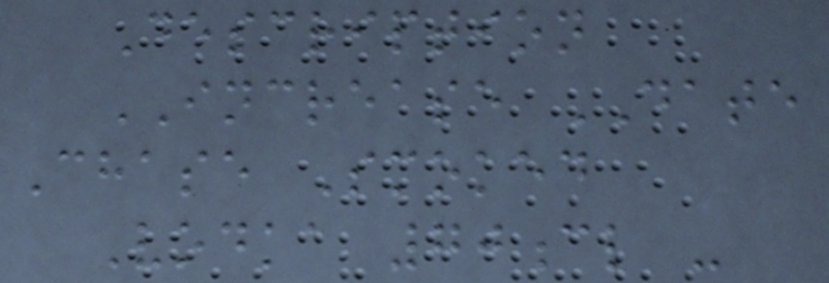Description
INCREASE DATE
Chase Smoked
Vodka 70cl -
